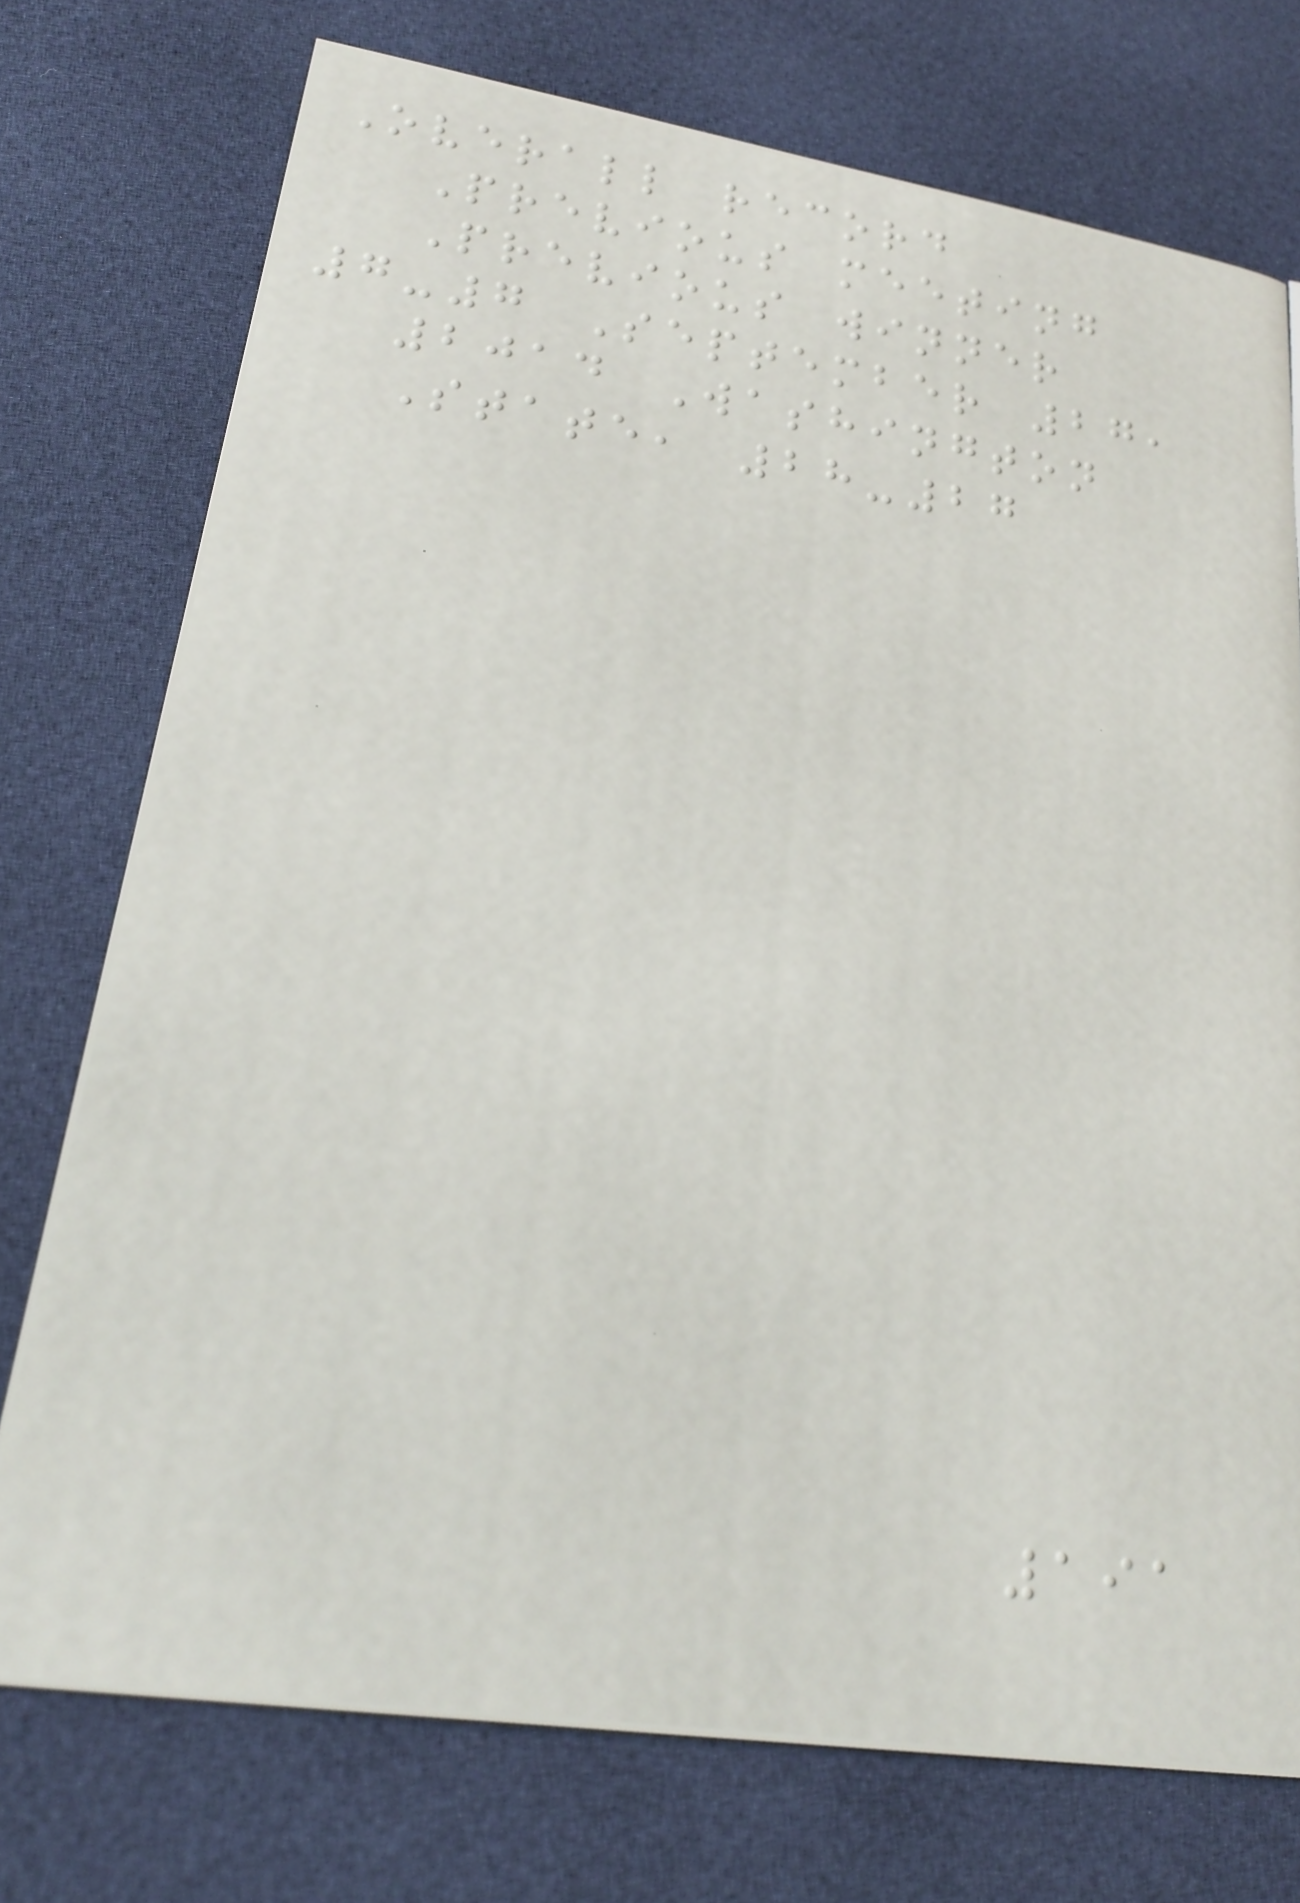Overall record
Previous meeting
Previous winner
7-7 September 27,
2014 Washington
State, 28-27
191
